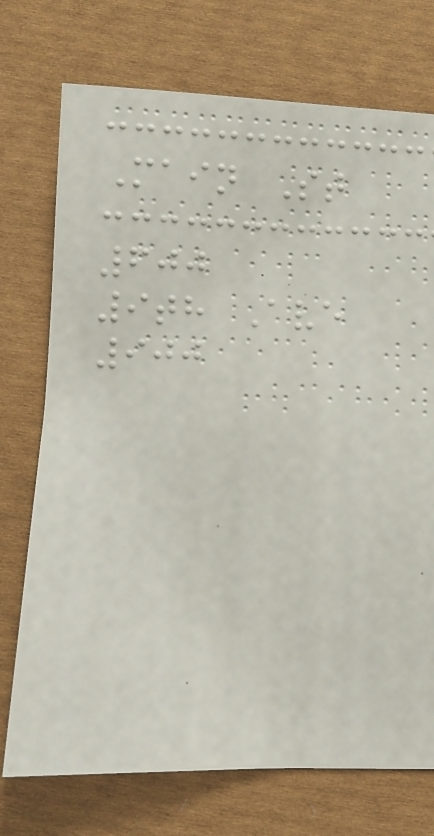Main St
600
9th Ave
900
